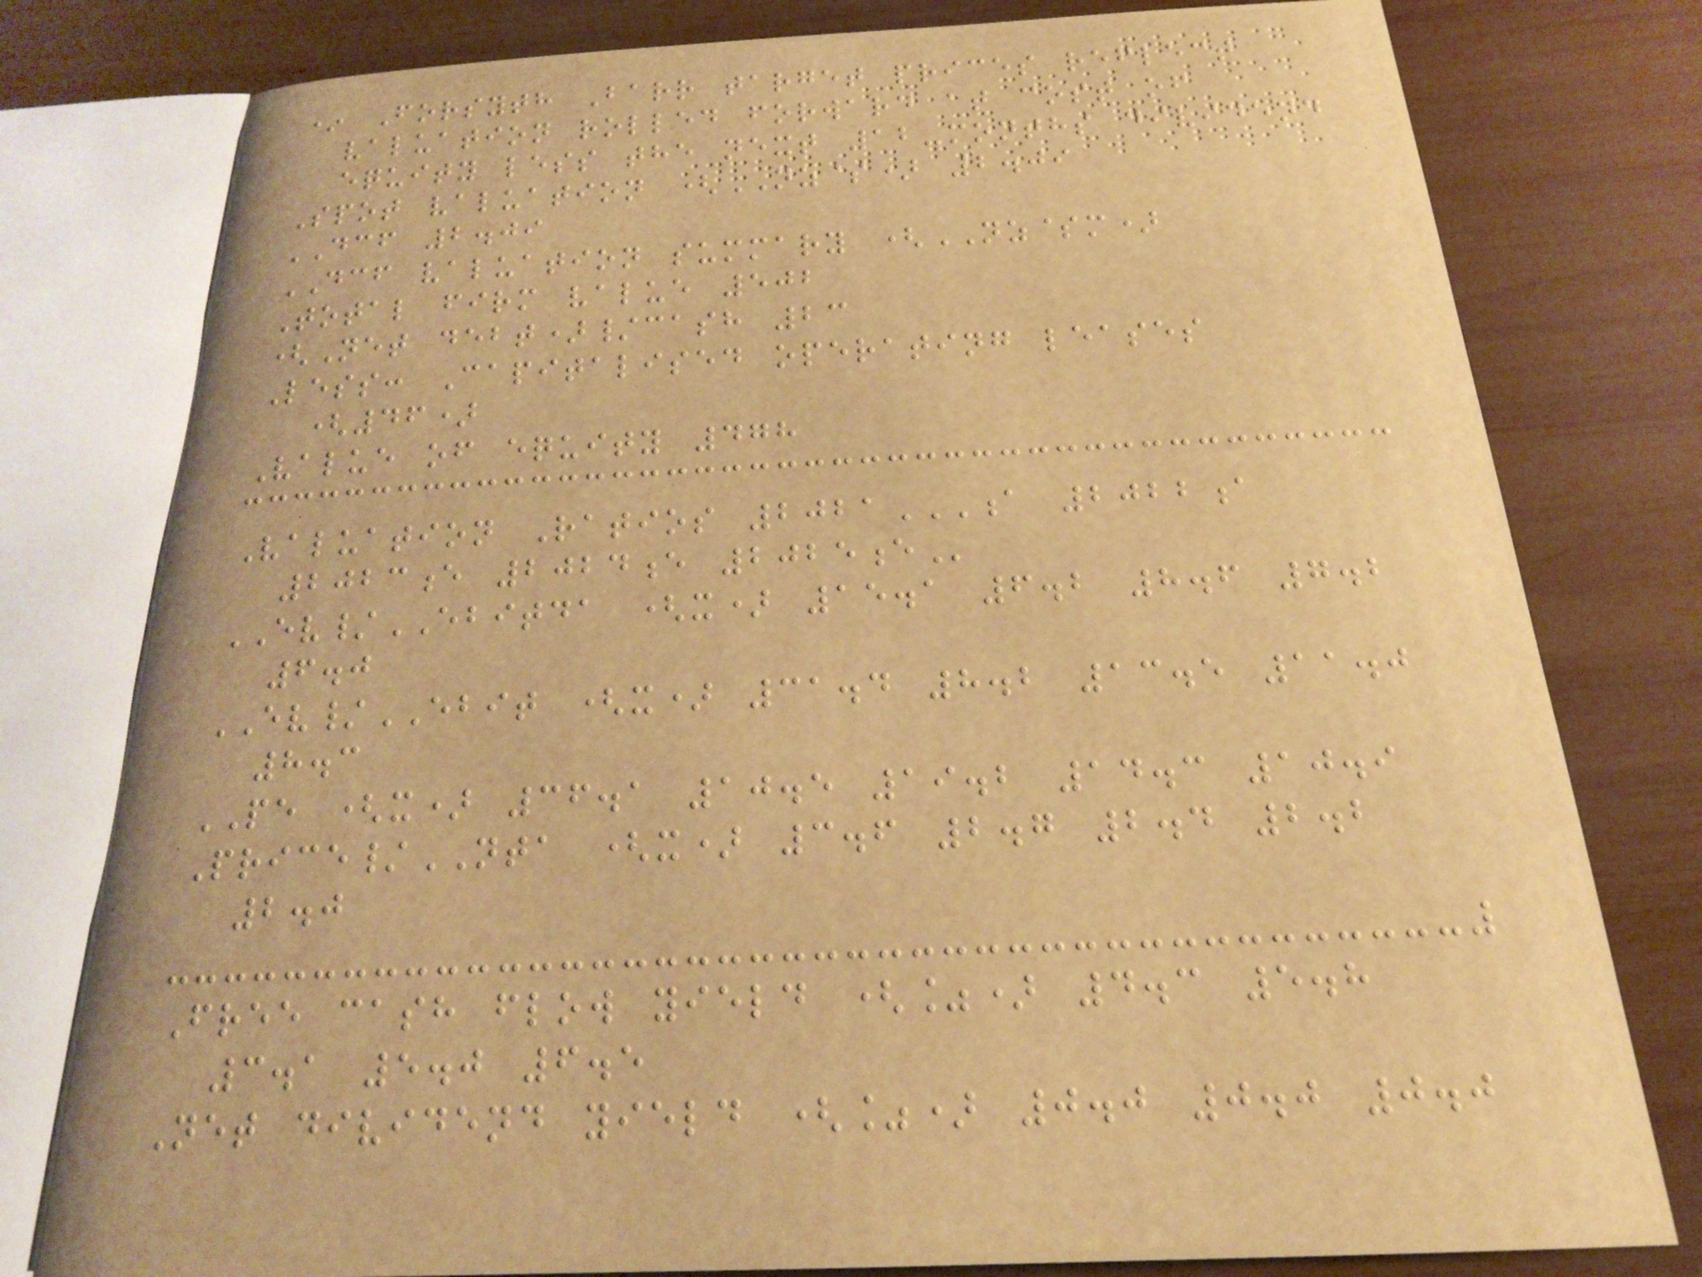* Forsyth Barr target prices reflect
valuation rolled forward at cost of
equity less the next 12-months dividend
Spot valuation (NZ$) 2.09
DCF 2.09
DCF valuation summary (NZ$m)
Total firm value 502
(Net debt)/cash 23
Less: Capitalised operating leases
(46)
Value of equity 478
Valuation Ratios 2021A 2022A
2023E 2024E 2025E
EV/EBITDA (x) 15.1 6.2 8.6 7.2
6.0
EV/EBIT (x) 31.4 8.2 13.5 11.0
8.3
PE (x) 36.1 10.5 19.2 14.3 10.9
Price/NTA (x) 3.6 2.7 2.4 2.2
2.0
Free cash flow yield (%) 4.3 5.8
3.1 5.0 6.5
Net dividend yield (%) 0.0 0.0 0.0
